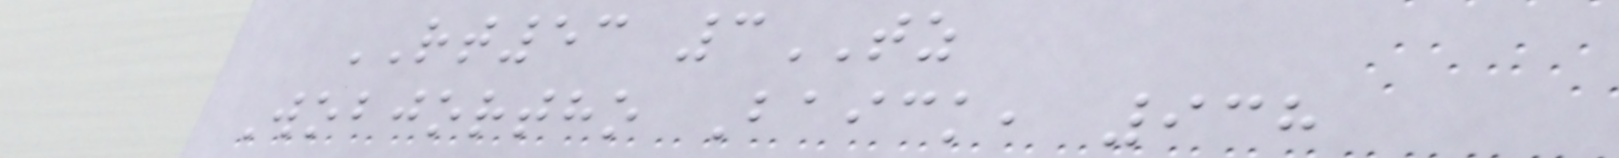RT53 3TZ
Wobjortho Baick, 938
